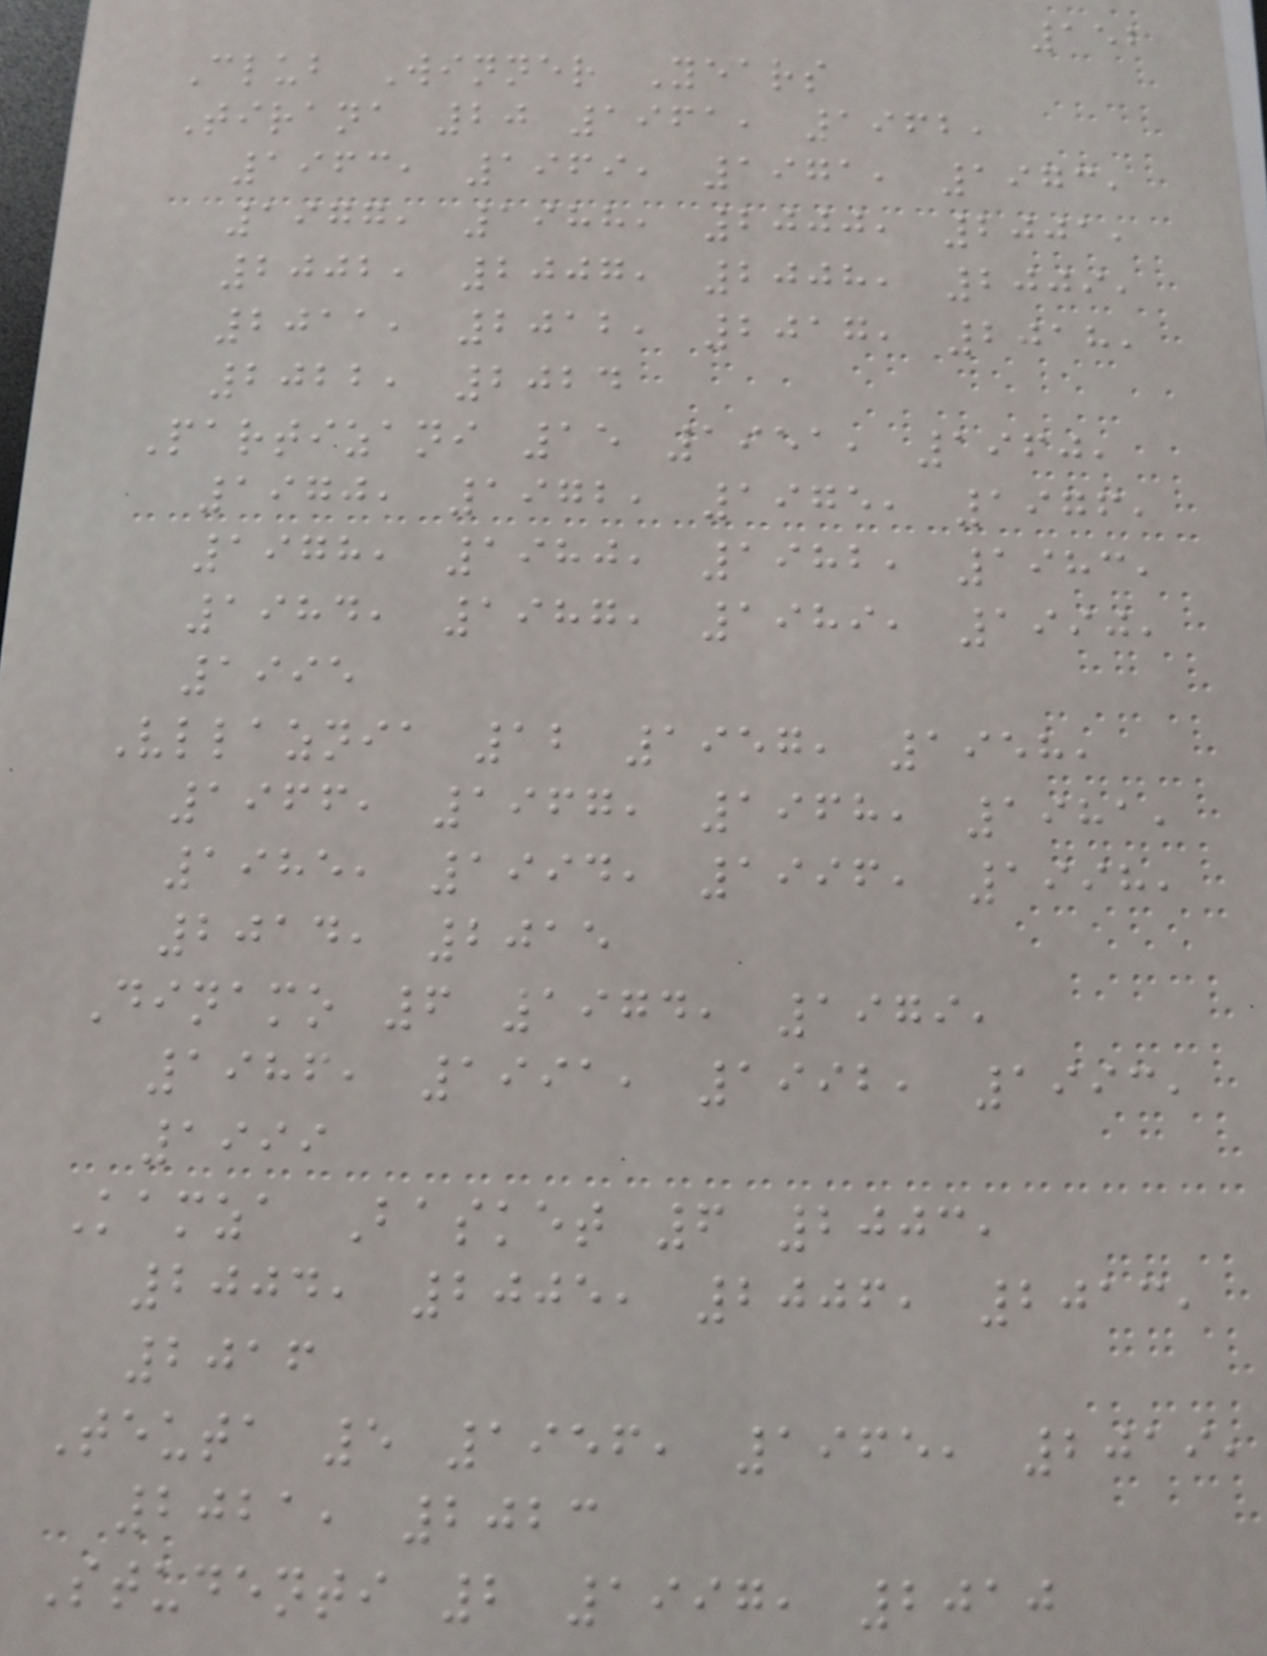152
Club Winner Years
Tirana 20 1961, 1962,
1963, 1969, 1971, 1973,
1977, 1988, 2000, 2001,
2002, 2007, 2008, 2009,
2011, 2012, 2017, 2018,
2022, 2024
Partizani 15 1951, 1960,
1970, 1972, 1975, 1976,
1978, 1980, 1982, 1983,
1984, 1987, 1989, 1990,
1995
Vllaznia 12 1957, 1958,
1966, 1967, 1968, 1981,
1985, 1994, 1996, 1998,
2014, 2015
Dinamo 6 1974, 1979,
1986, 1991, 1992, 1993,
1999
Kamza Basket 6 2003,
2004, 2005, 2006, 2013,
2016
Teuta 5 1956, 1965, 2019,
2021, 2023
Studenti 2 1997, 2010
